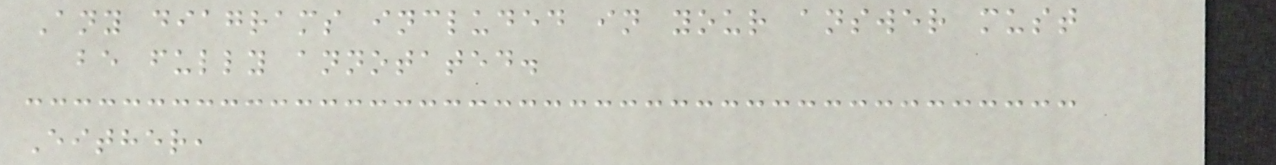Any diagrams included in your answer must
be fully annotated.
Either,
